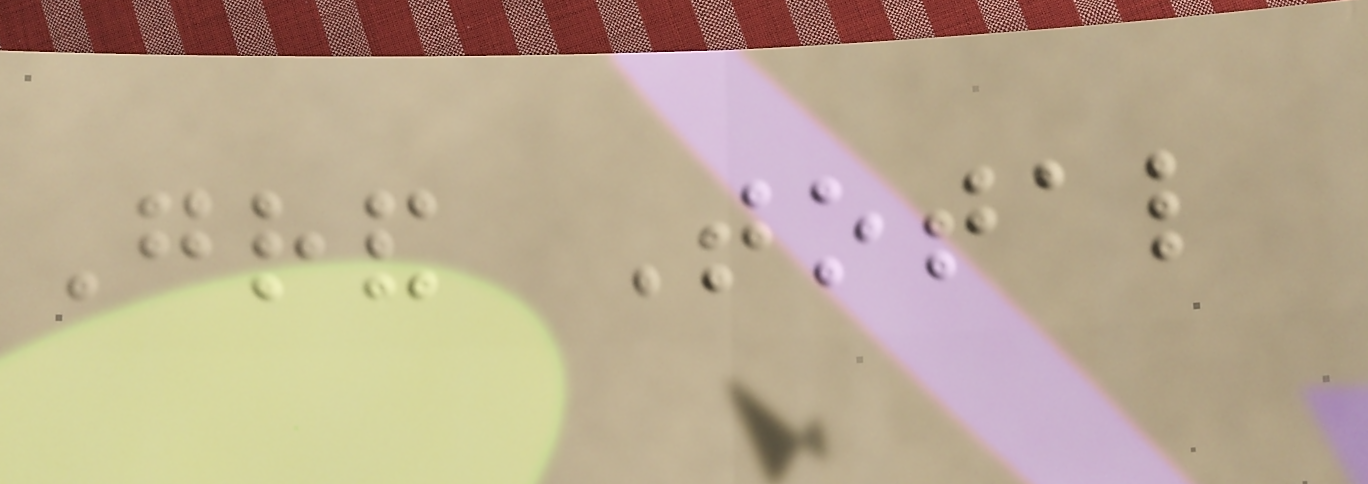Grand Total
